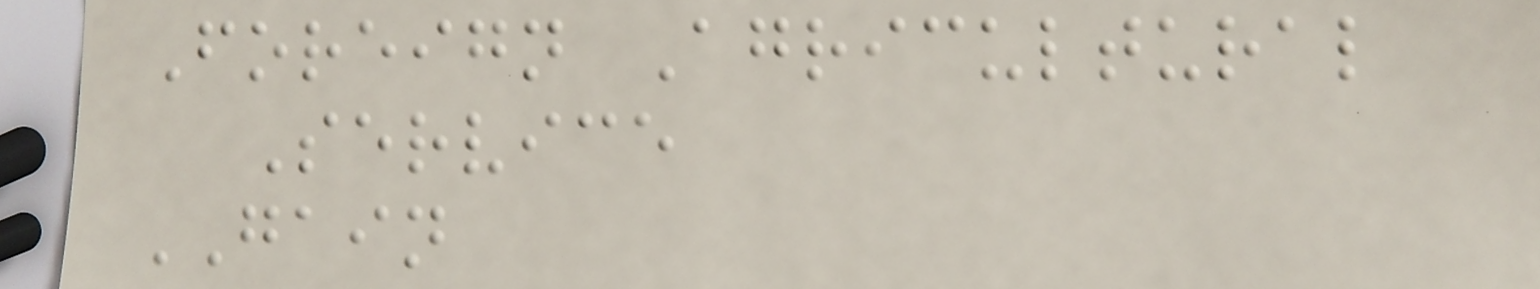Foreign Agricultural
Service
GAIN
